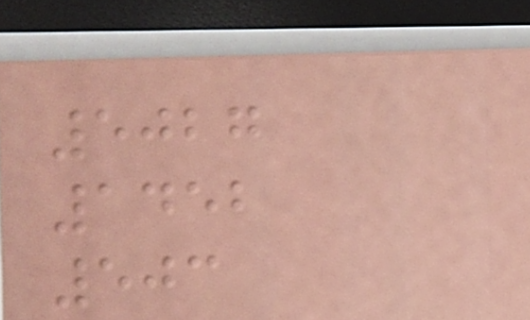5027
1452
503
